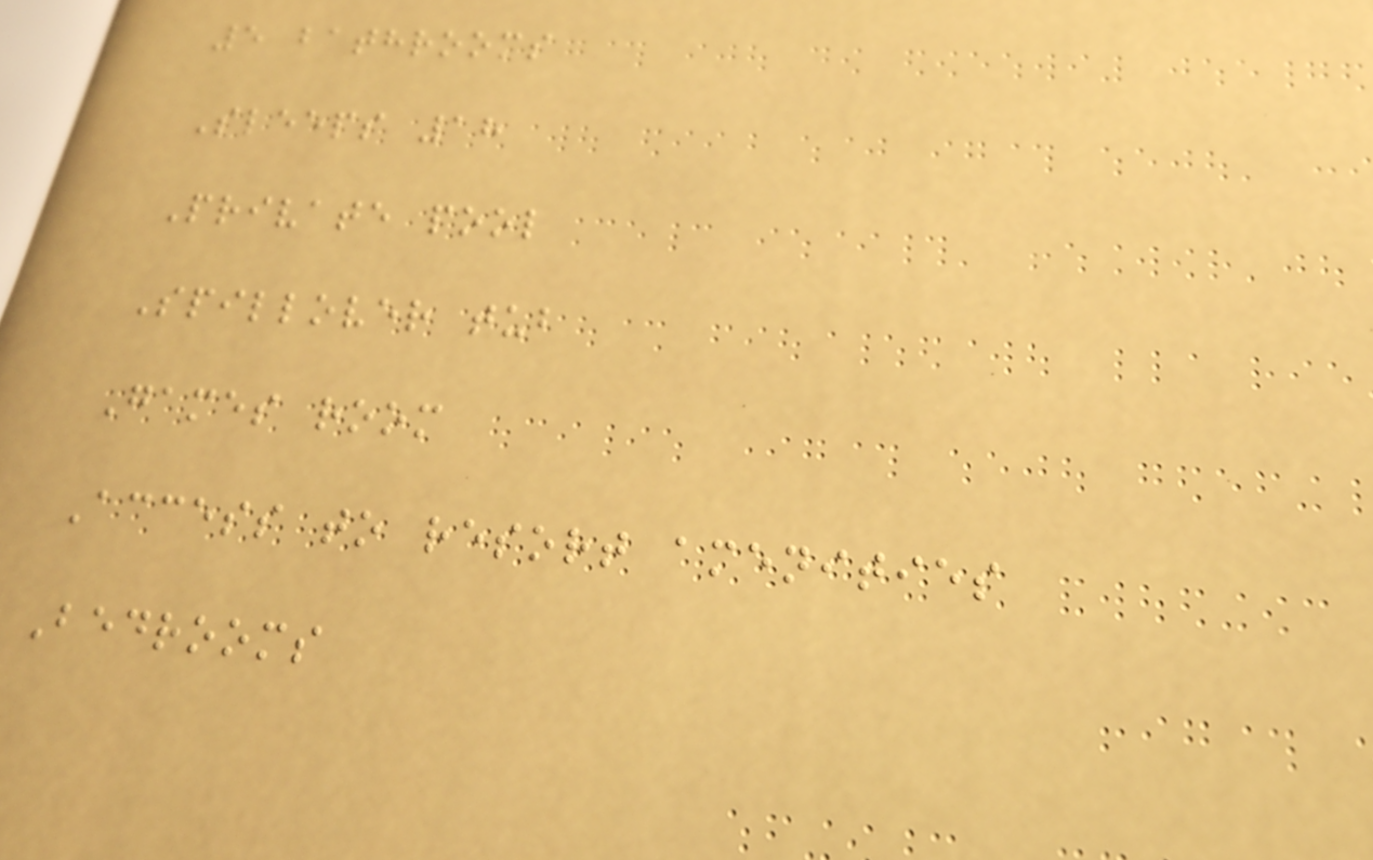5 bathrooms
Sleeps 18
Private pool
Spillover tub
Games room
Access to resort amenities
Bedrooms
